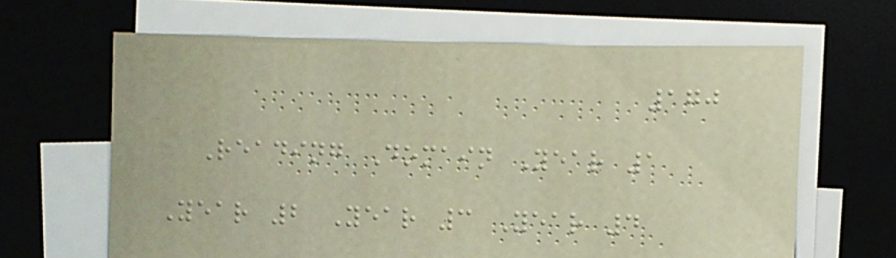170
Reading Domain Year 1
Year 2 Year 3 Year 4
